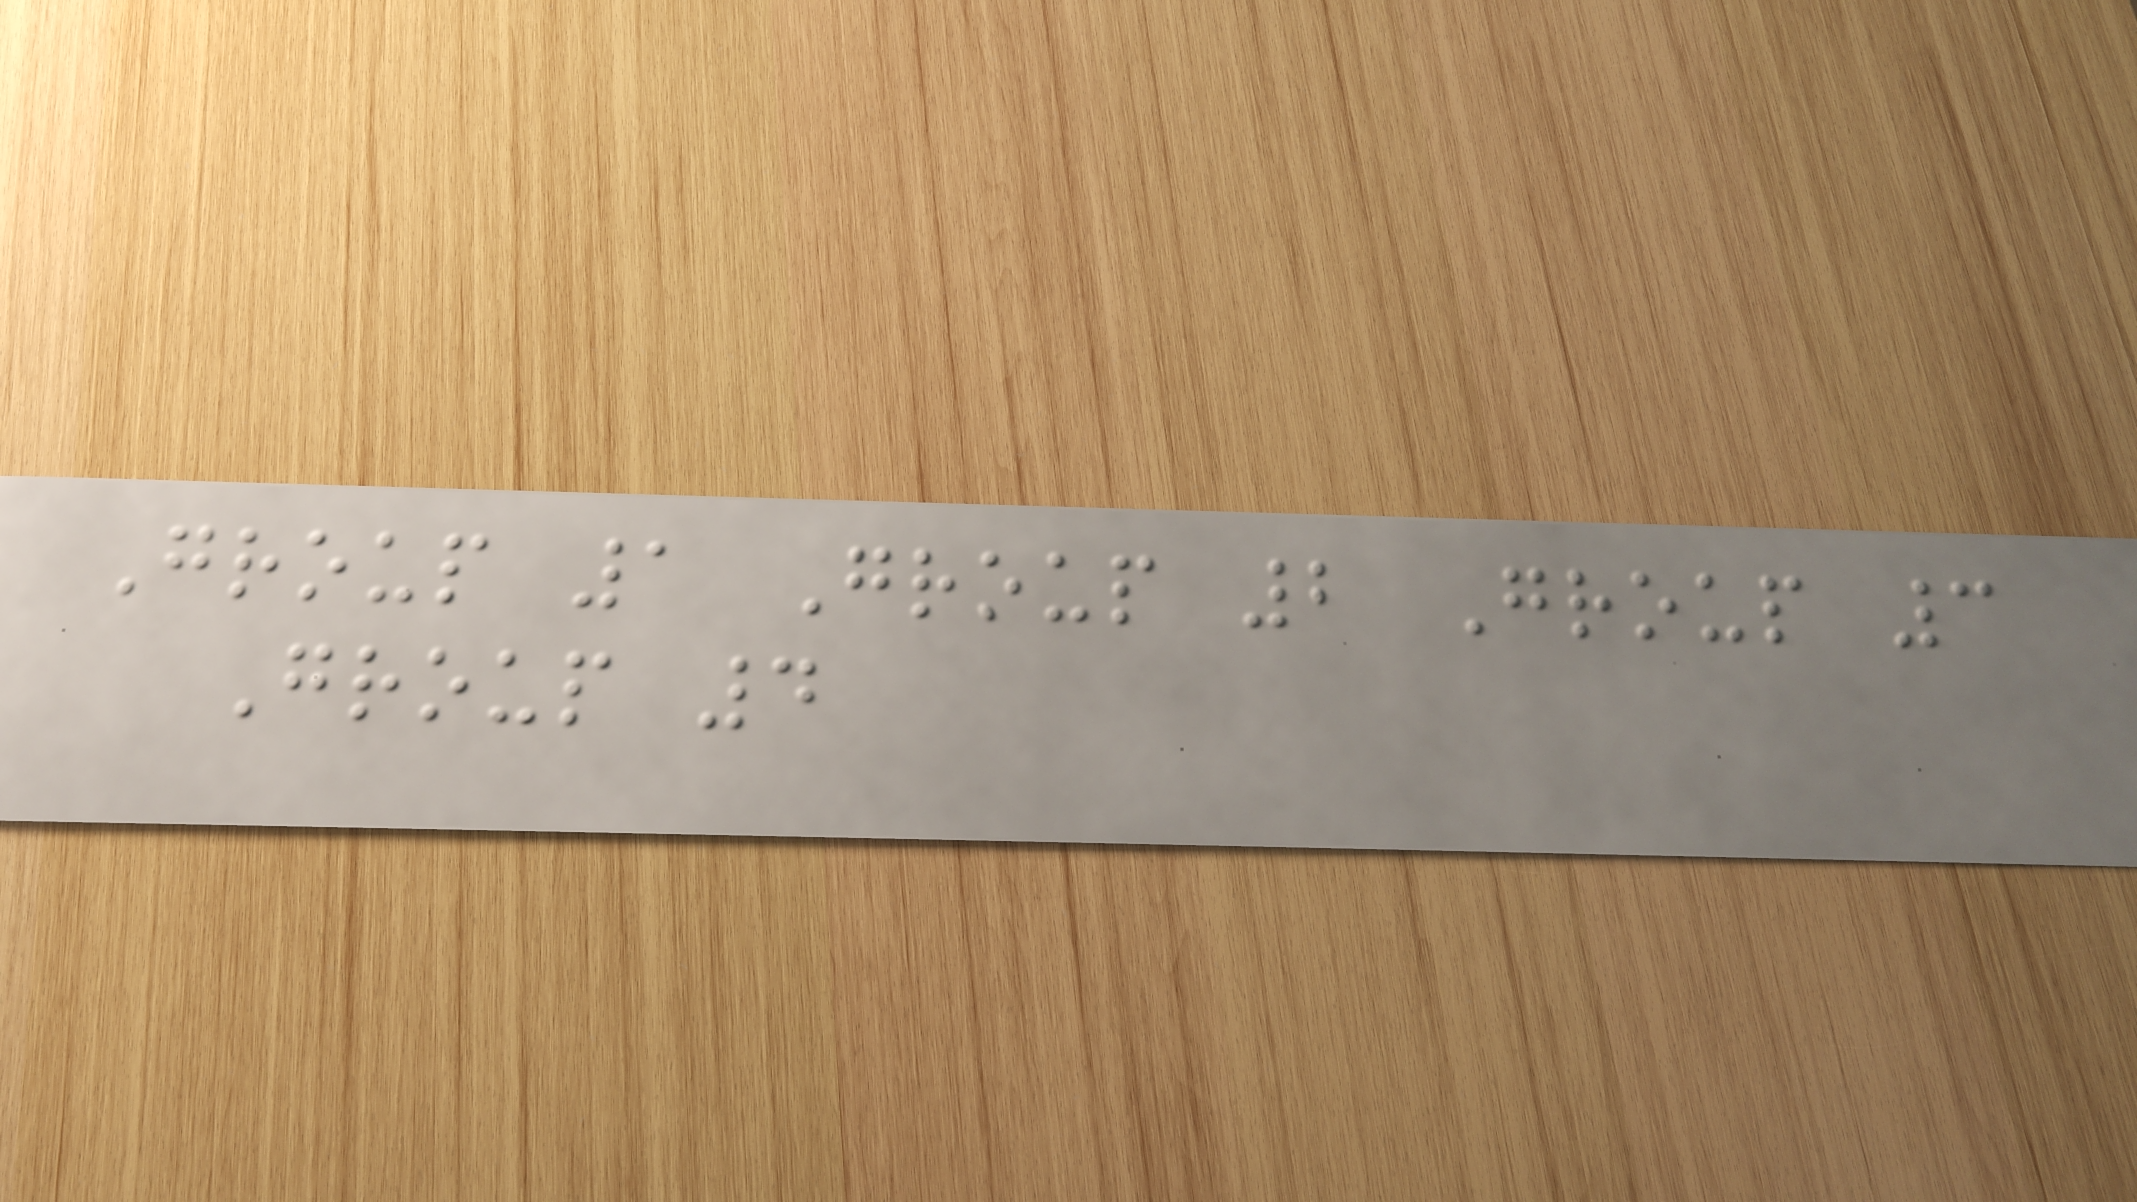Group 1 Group 2 Group 3
Group 4
